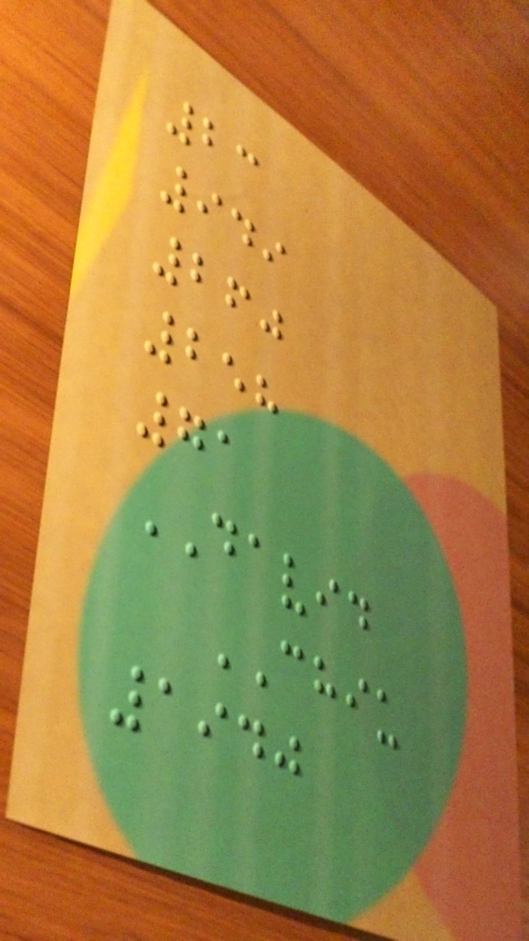23
949
260
258
71
DAVID
CHIU
1940
